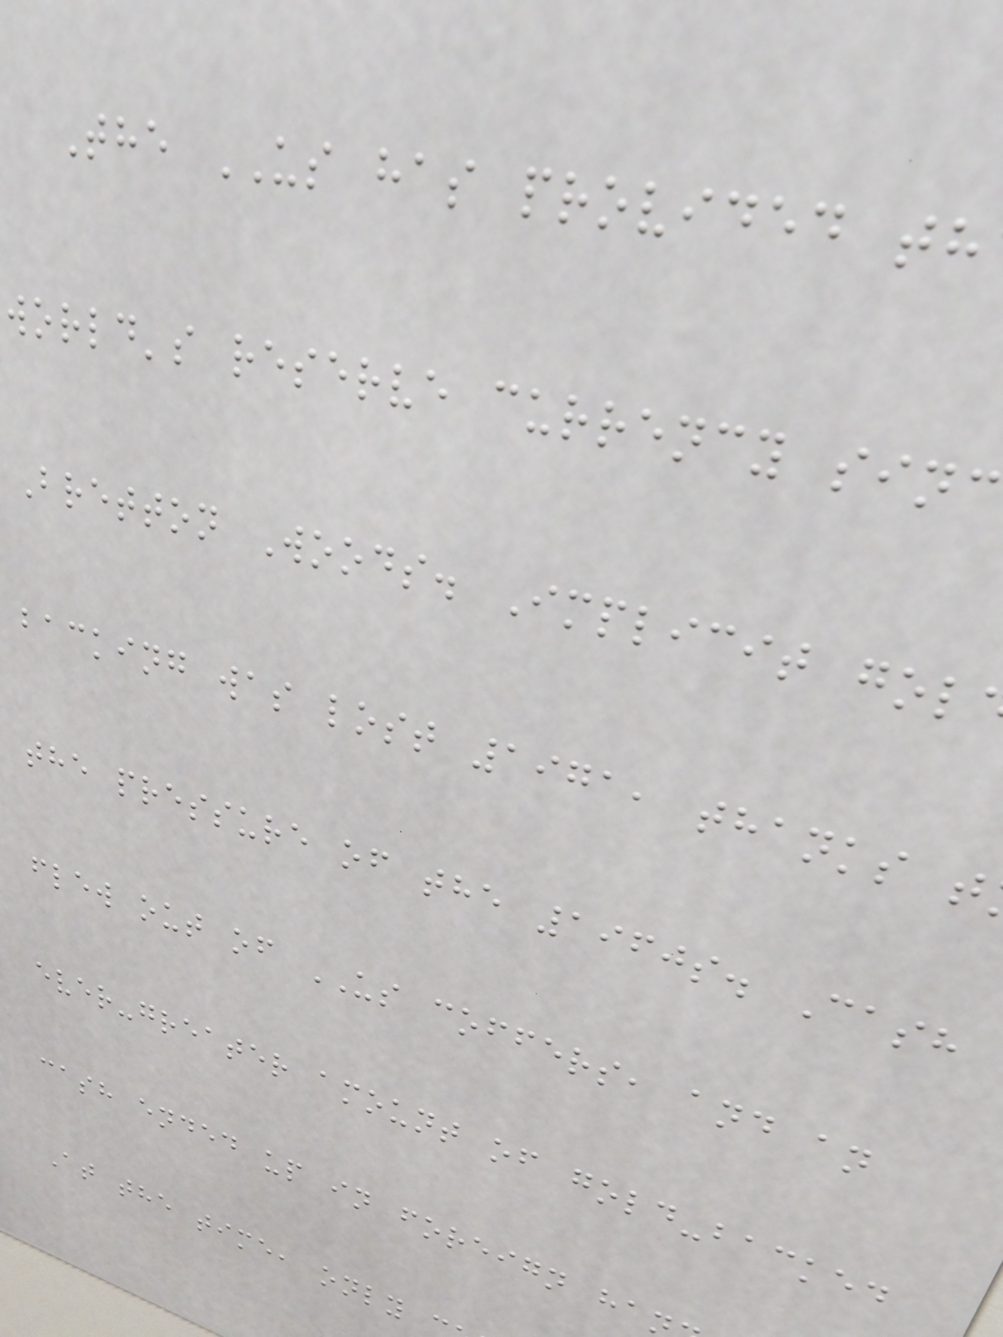The US has provided th
world's reserve currency sinc
Bretton Woods. Implicit gol
backing was lost 1971, thanks t
the pressure of the 1960s. Cash
flew out of US coffers, and an
ever-greater amount of gold-backed
cash ended up in foreign ha
At the time, only
